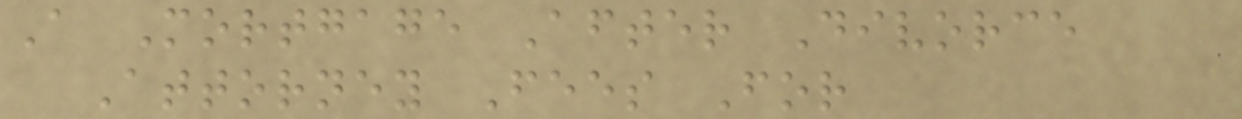A Mortgage After Divorce
Attorney Fees For
